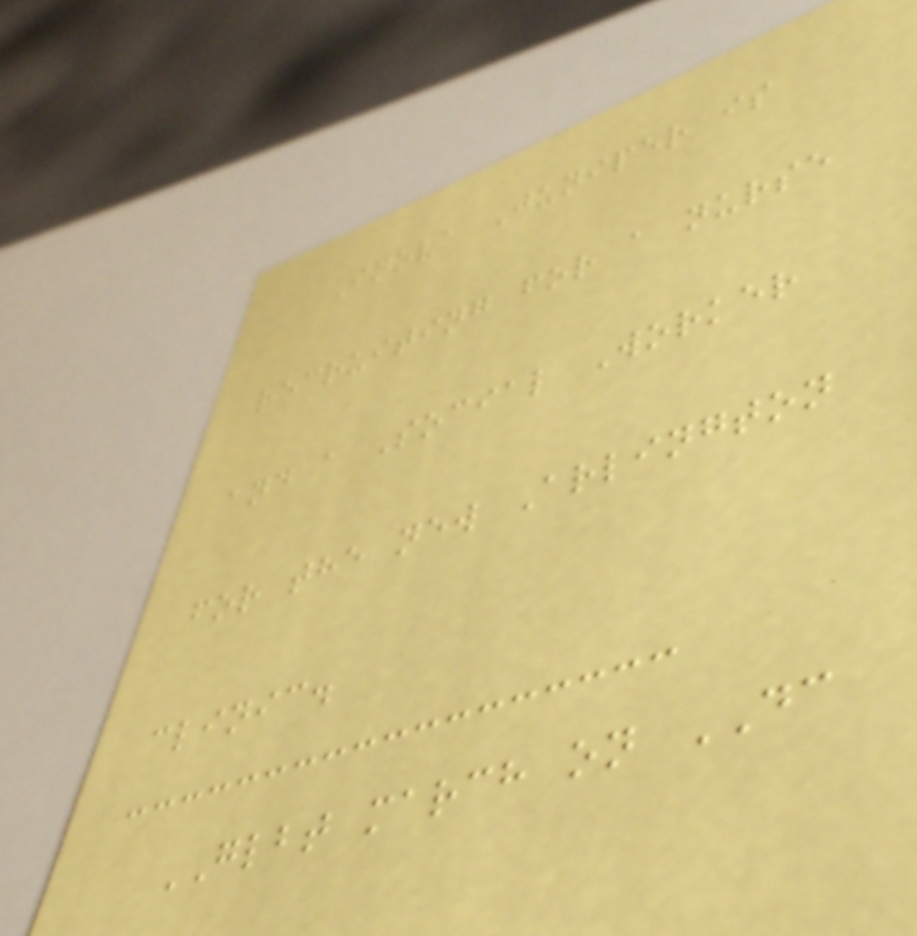Inova Juniper is
recruiting for a nurse
and a Social Worker
for the new Arlington
clinic.
GLBT march on DC
